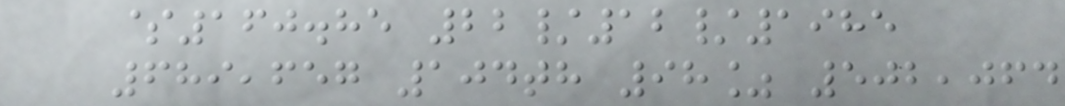$160.85 22/12/1985
689,657 104th 98% 502,064
